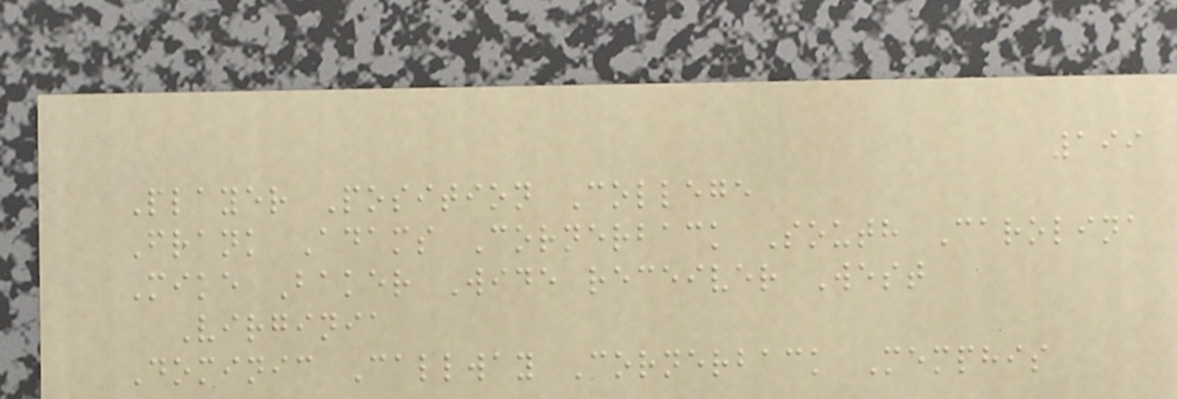199
Player Position College
Frank Adams Cornerback South Carolina
Mike Baker Wide receiver West
Virginia
Dominic Callway Cornerback Memphis
